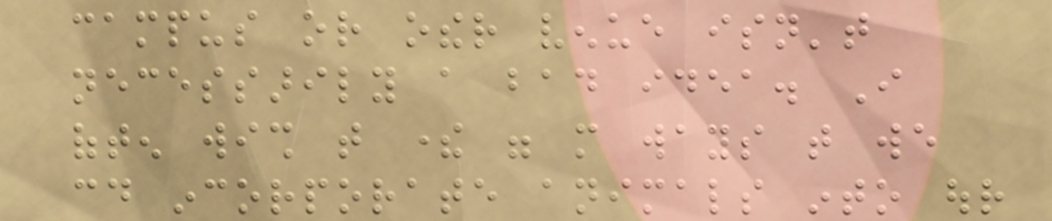campus or other venue isn't
necessarily a bad idea. I
often wish that there were more ways that we
could incorporate animals into our
